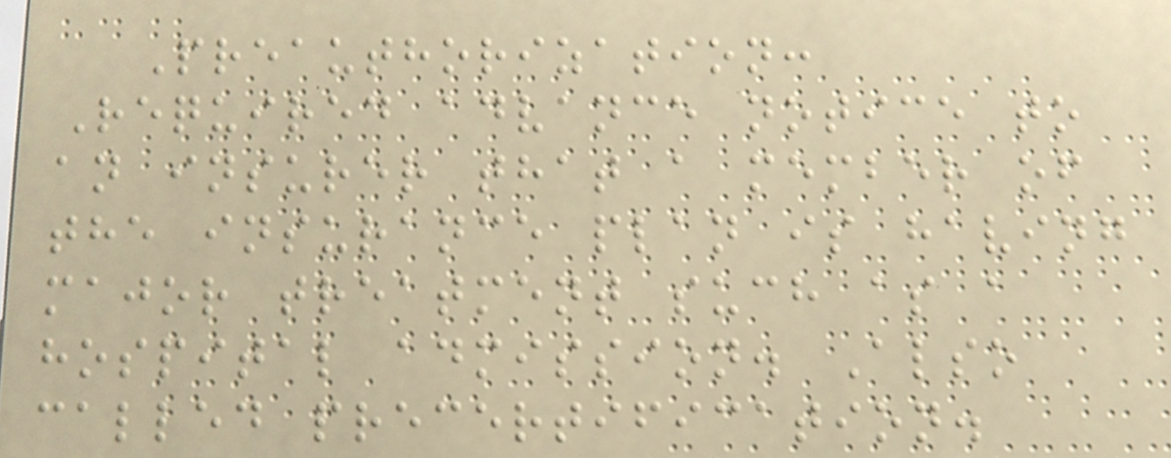Preauthorization:
Required advance notice to
an insurer that a member of
the insurance plan is having
major treatment such as a
hospital admission. Also
called precertification.
